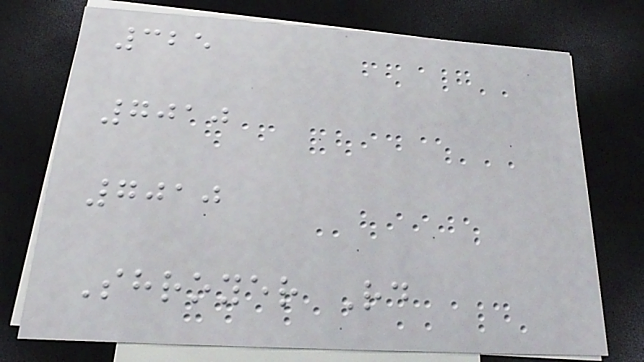325
7010
7010
Shroyer Rd
